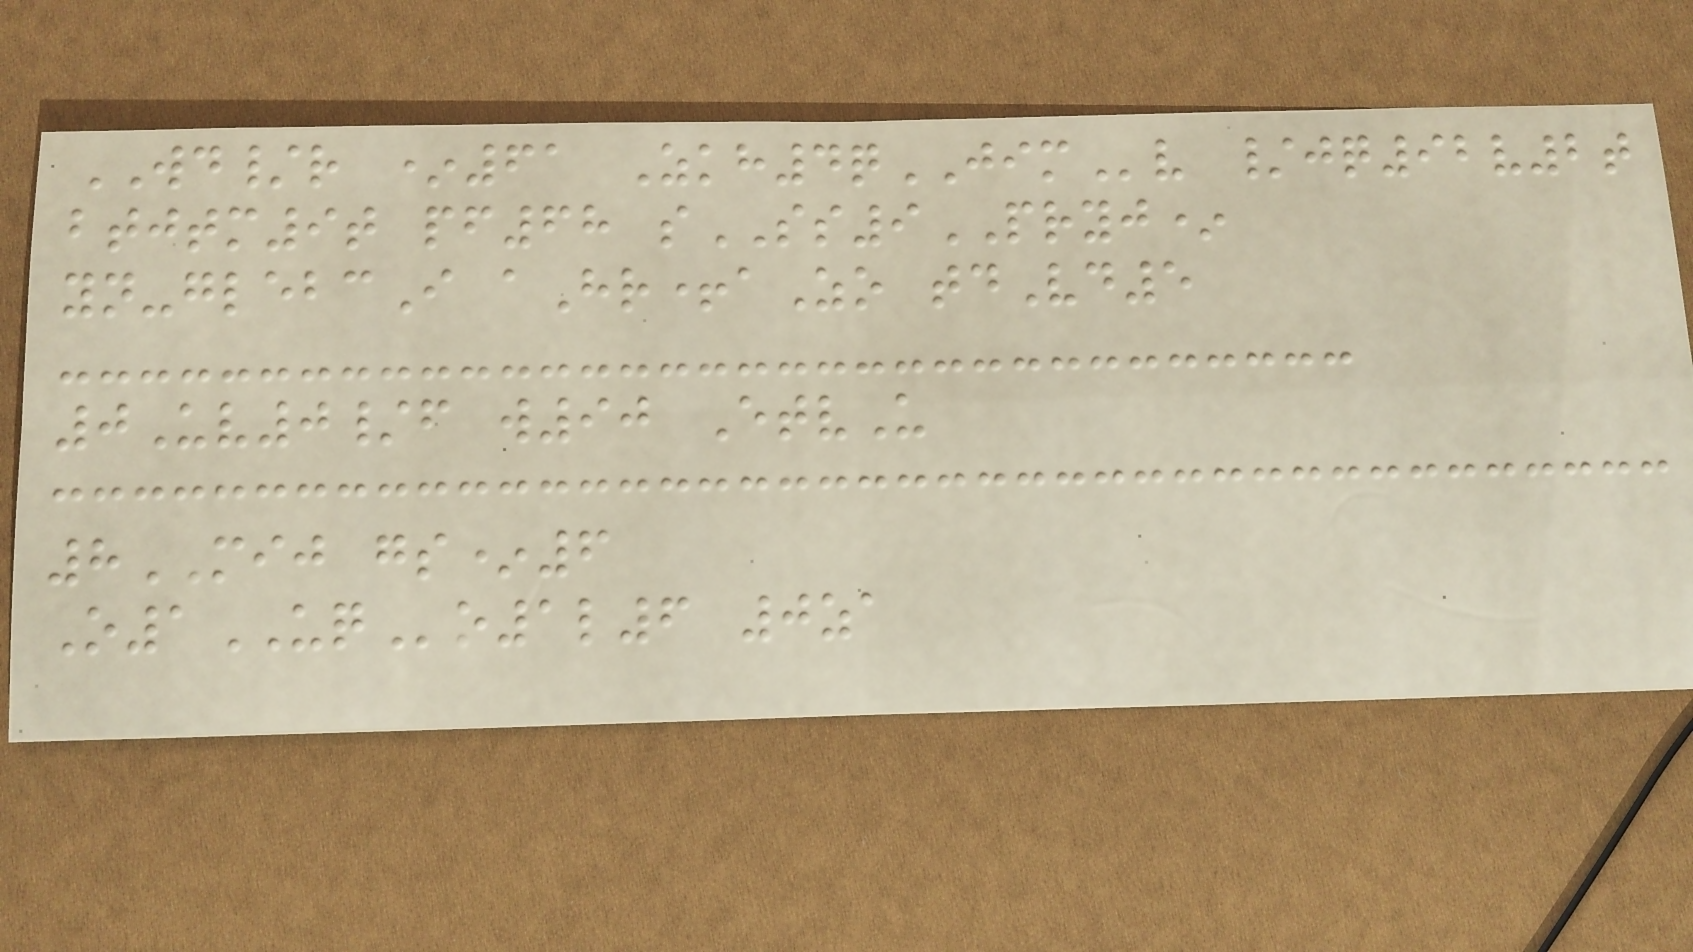WD/r *61 Zkh4qJIMv /jq92v2t
btjtm9t pf68 sSS9PRYJ*
yn-glebcI aHr+aZo tdVd5
0Uv0/f w90 EtvU
8MIJ gs*6
O1UQo1l6 0za
